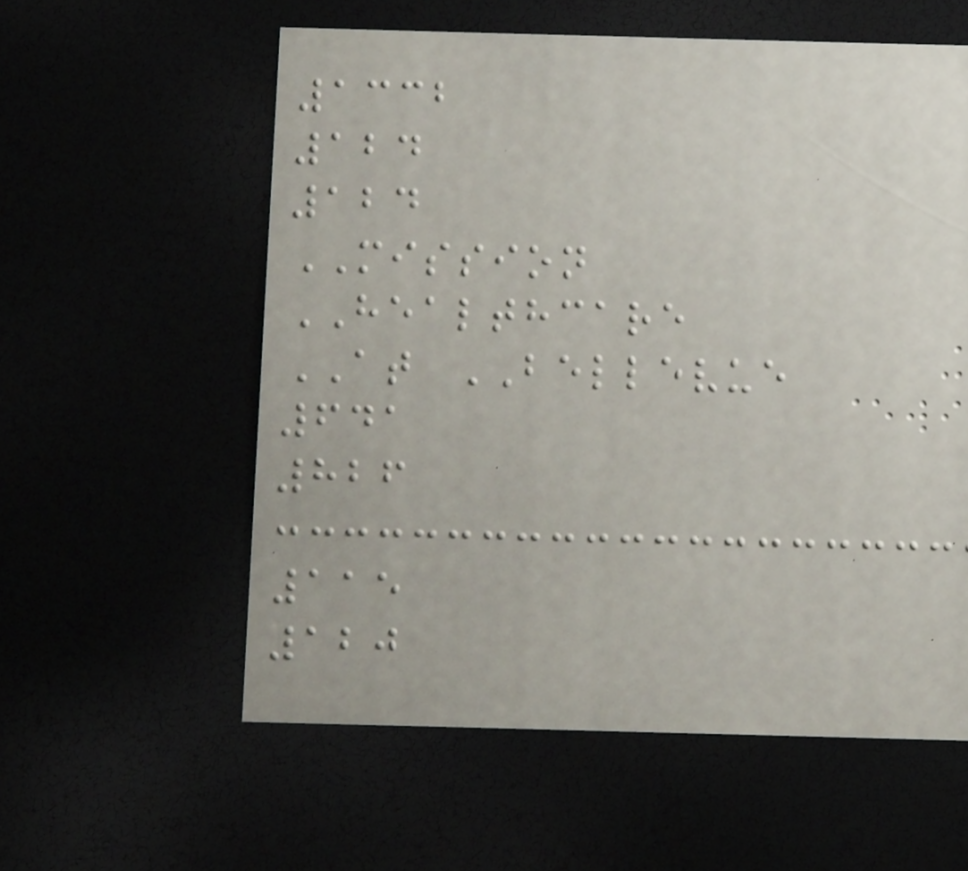1332
124
124
MISSION
HEALTHCARE
AT BELLEVUE
641
826
115
120
